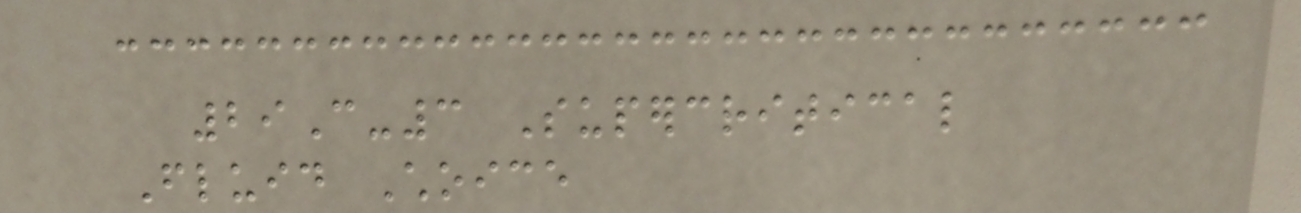29C-3 Supercritical
Fluid Choice
